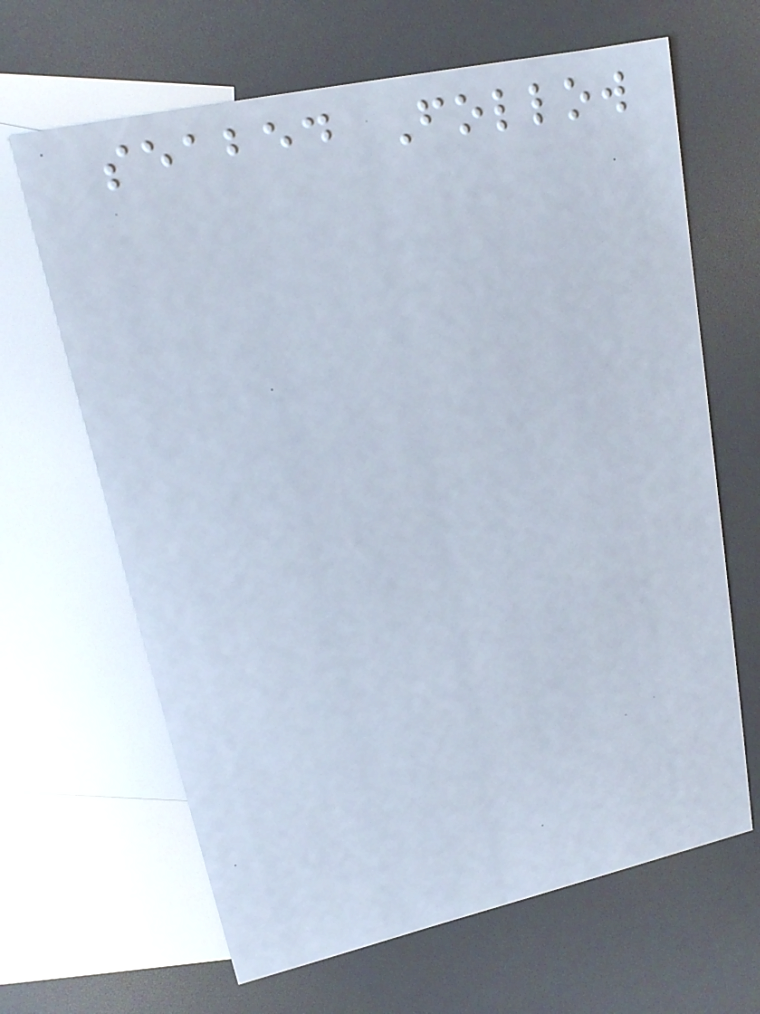seabed Follow
